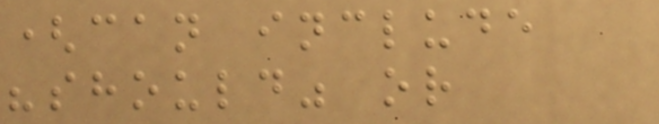(can include
"should" or
